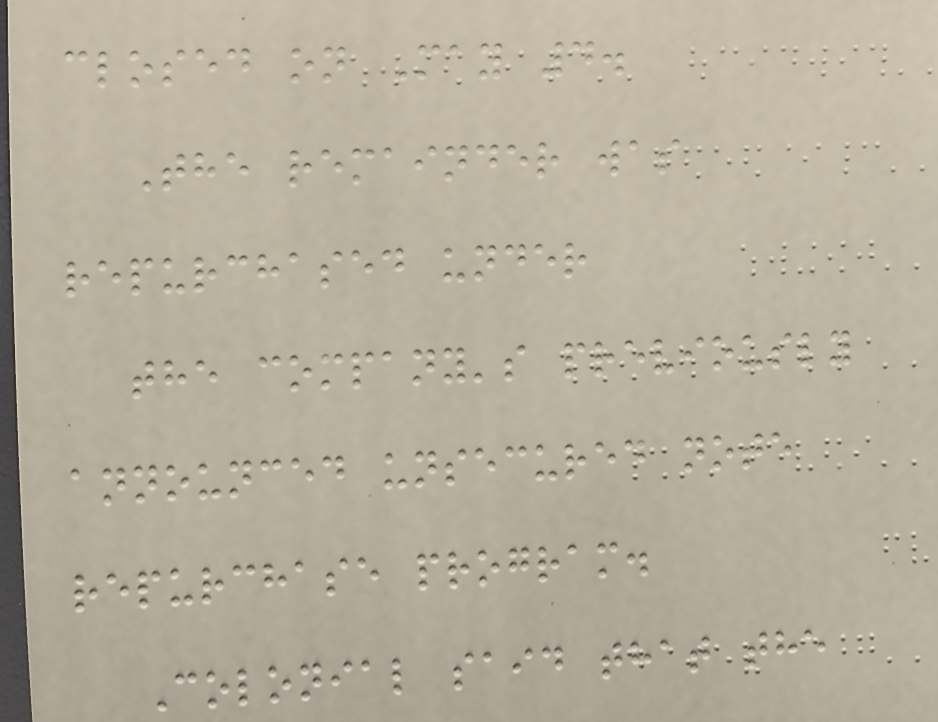closed on May 4.
The remainder was
repurchased under
the company's previously
announced unsecured note
repurchase program.
Colonial said that the
